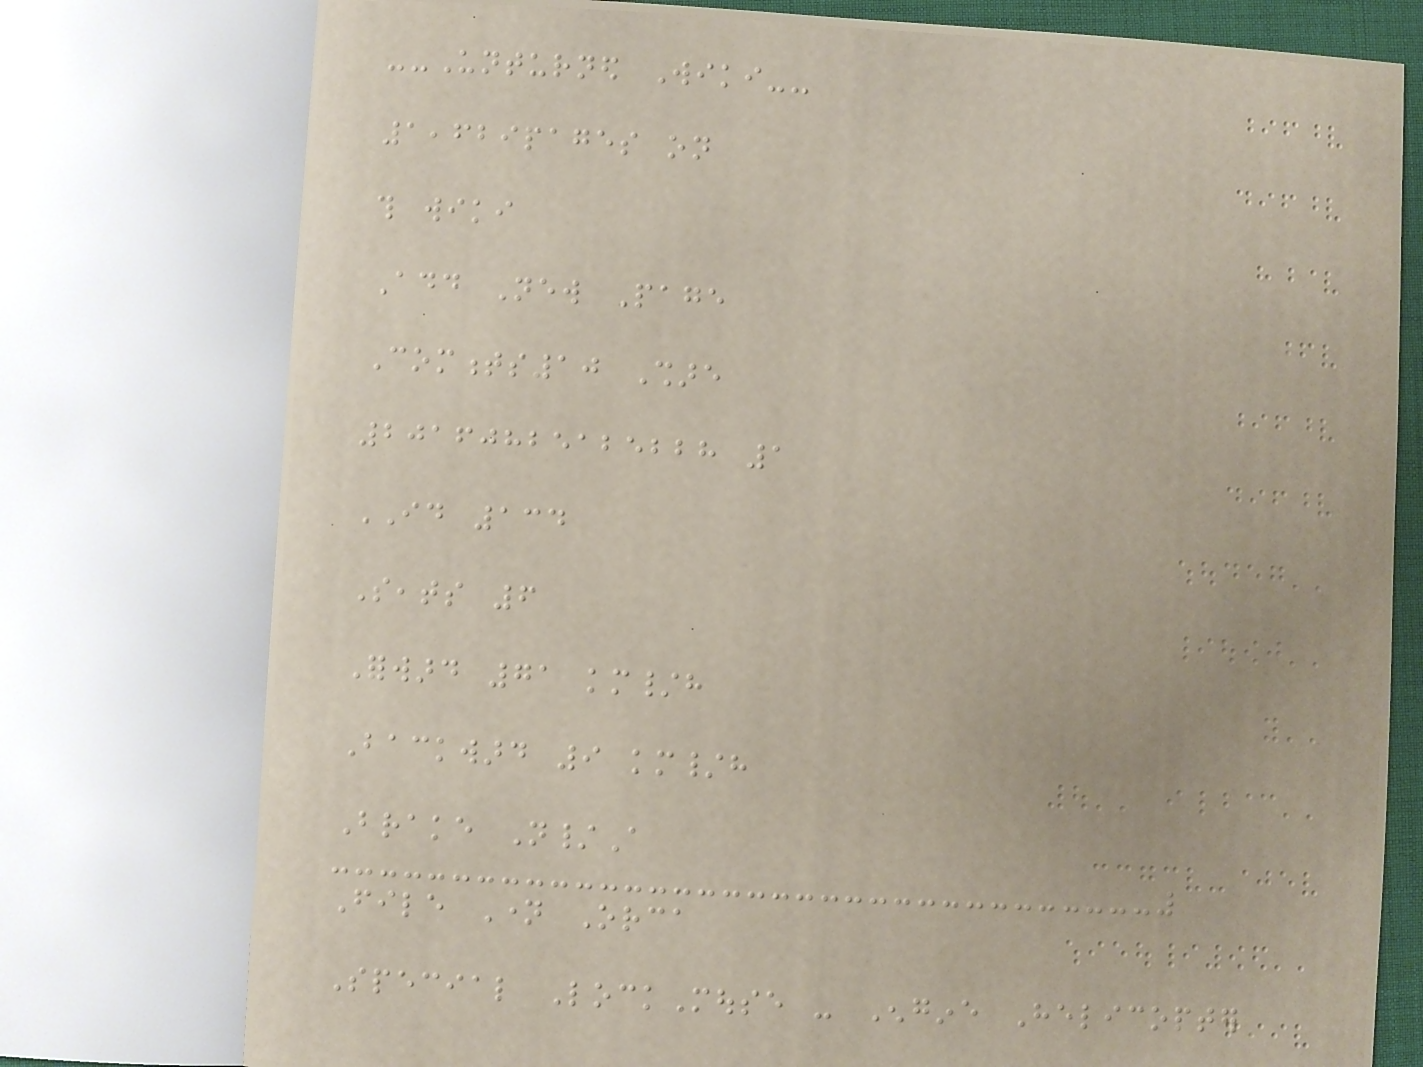--Unturned Wiki--
1,629pages on
this wiki
Add New Page
Comments10 Share
20160825125228 1
ID 134
Seats 6
Forward 71 km/h
Backward 9 km/h
Brake N/A
File Name Orca
Special LockMouse - Engine Helicopter
